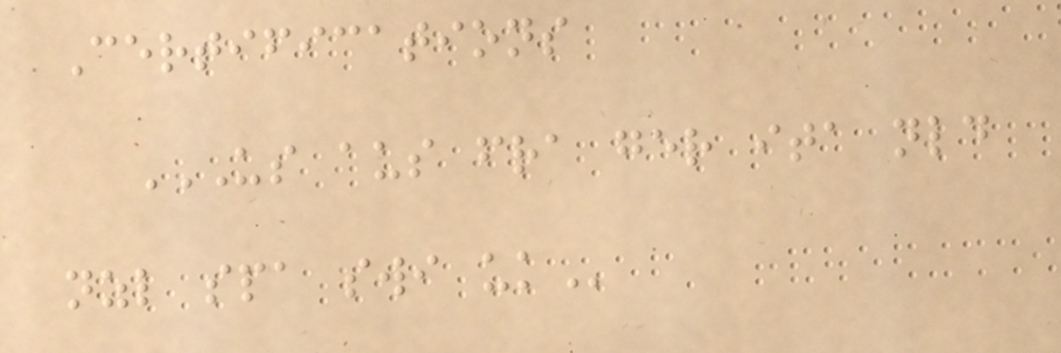Certifications
US AUS FRA GER ITA NLD
NZL SPA SWI UK
